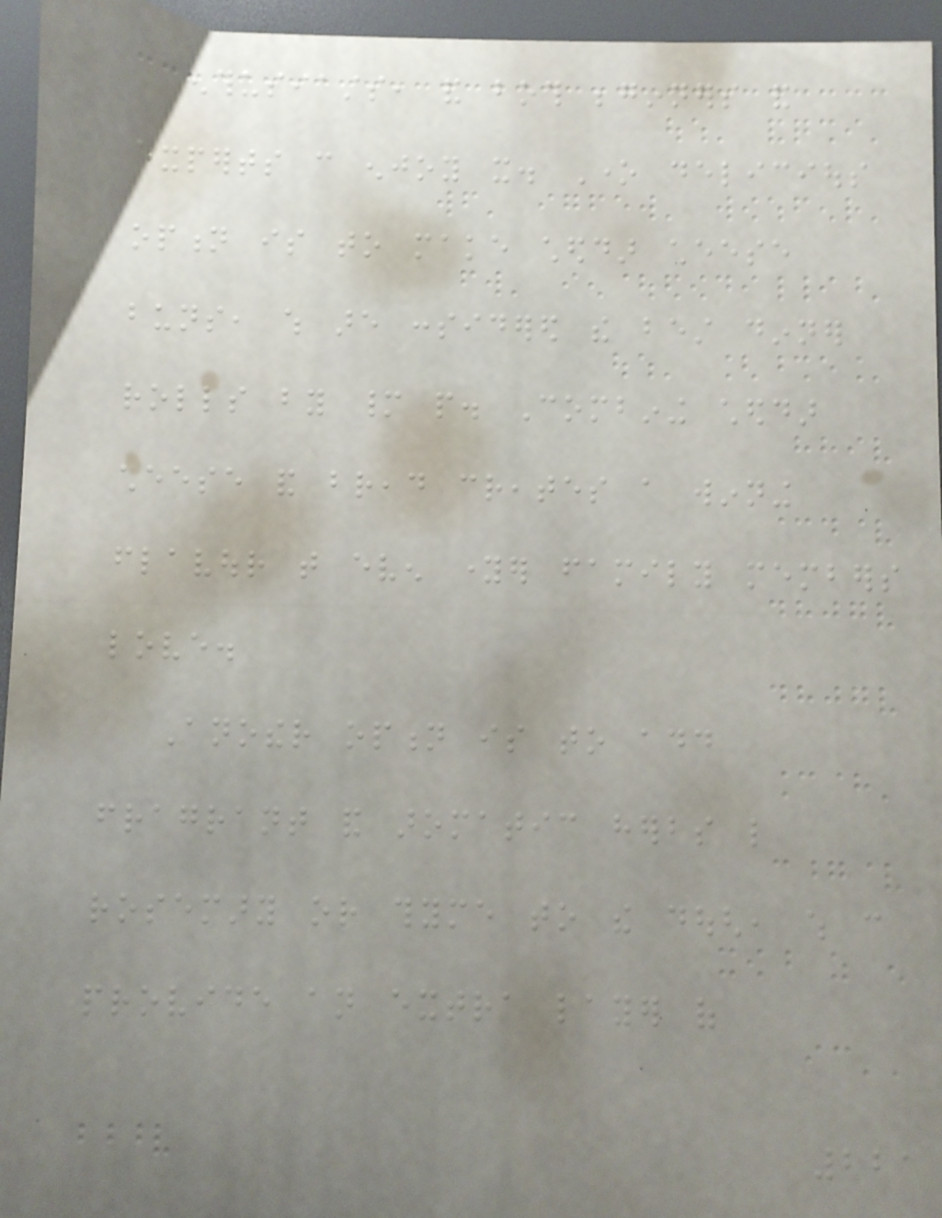enthusiasts, and both beginners and
experts can enjoy it. One delicious
option is to make cheddar cheese
buns, which are considered the best dinner
rolls by many people. Combining cheddar
cheese and bread creates a winning
flavour that even younger family members
love.
Another option is to add
fragrant and aromatic herbs like
rosemary or thyme to the dough, which can
provide an extra layer of
221
